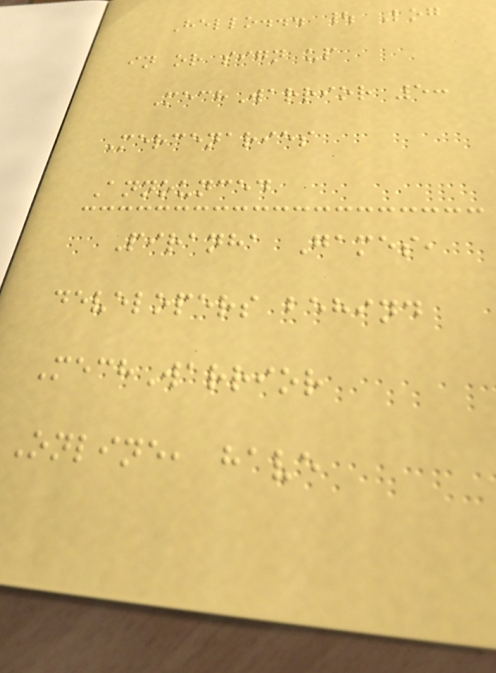Hello... | Log
in or sign up
MechWarrior 5:
Mercenaries
Announced
Piranha Games,
developers behind
MechWarrior
Online, have
